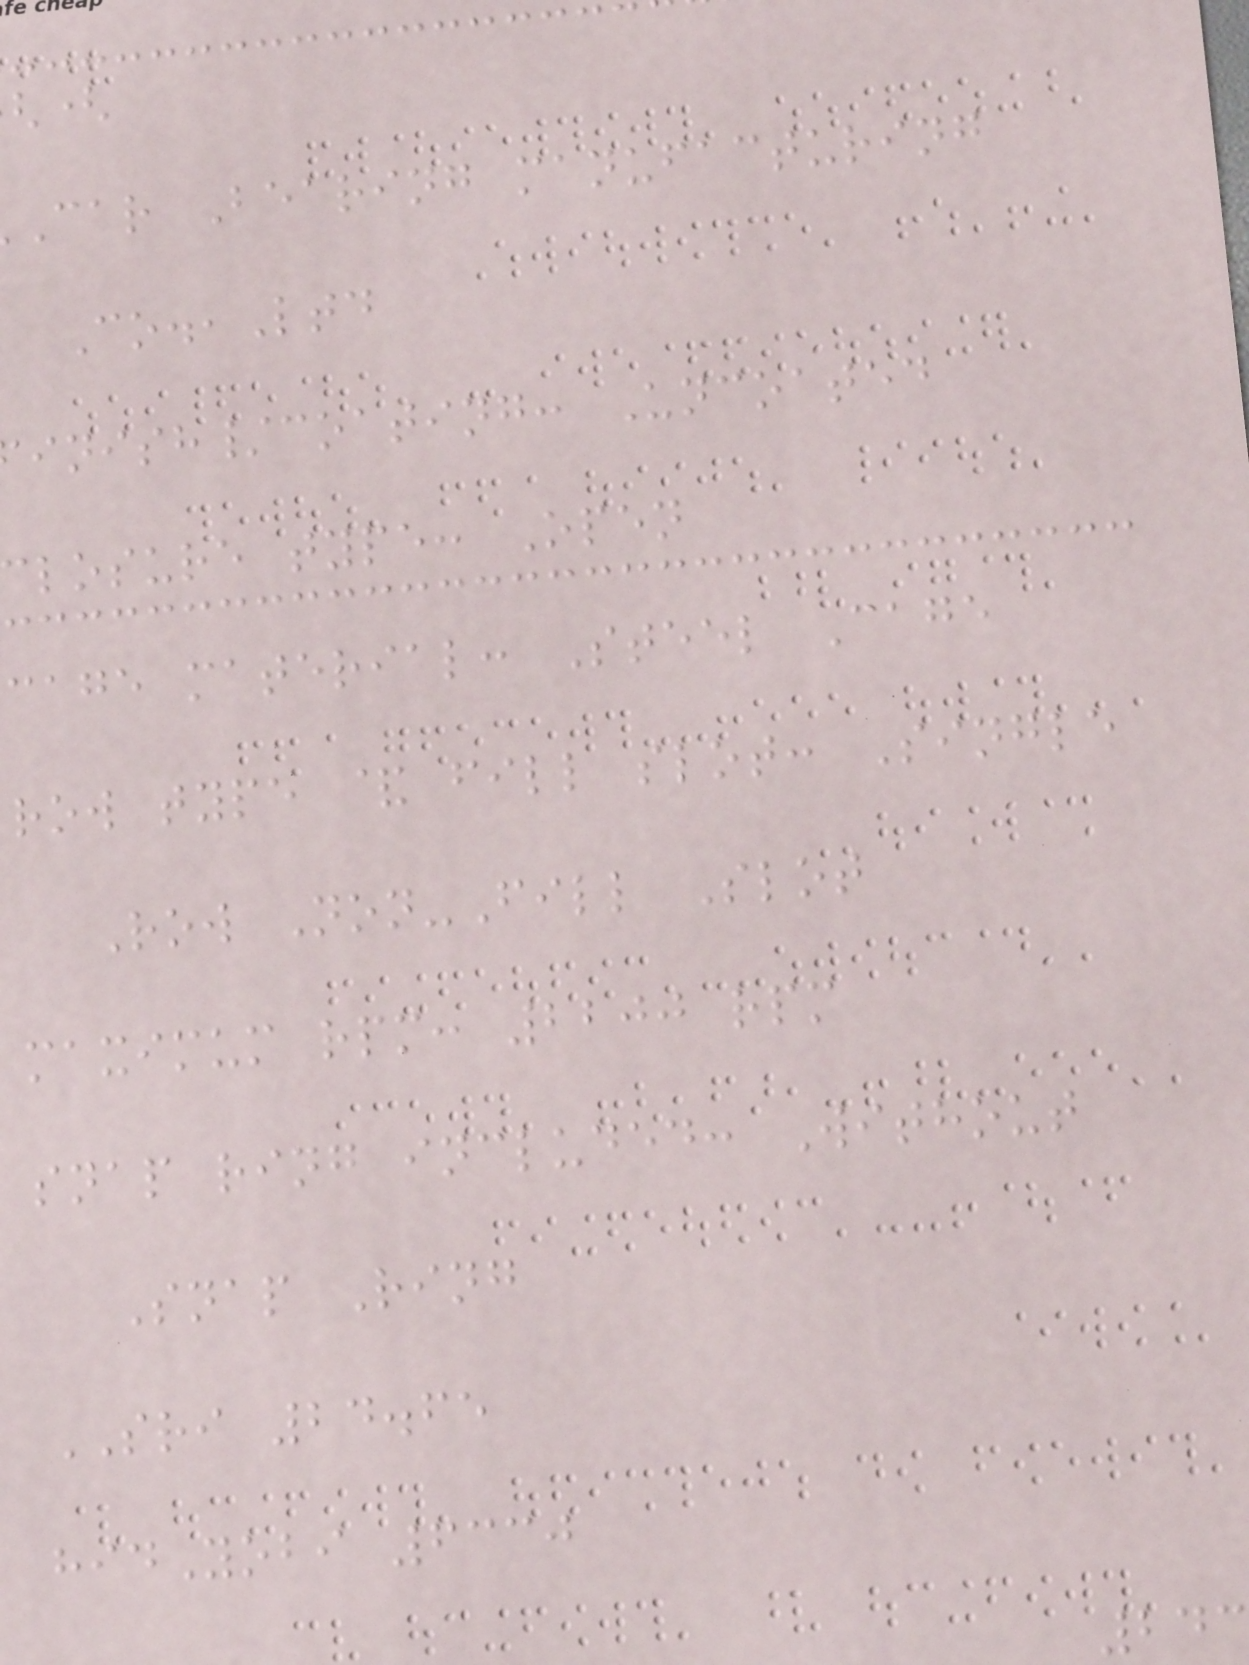car Bearing manufacturing
Co.,Ltd
inish/coating: Uncoated
closure type: Open
cage material: Steel Cage
row type & fill slot: Single
Row Non-Fill Slot
maximum rpm: 2200 rpm
snap ring included: Without
Snap Ring
SRI 24.65
hidYobi 6330
